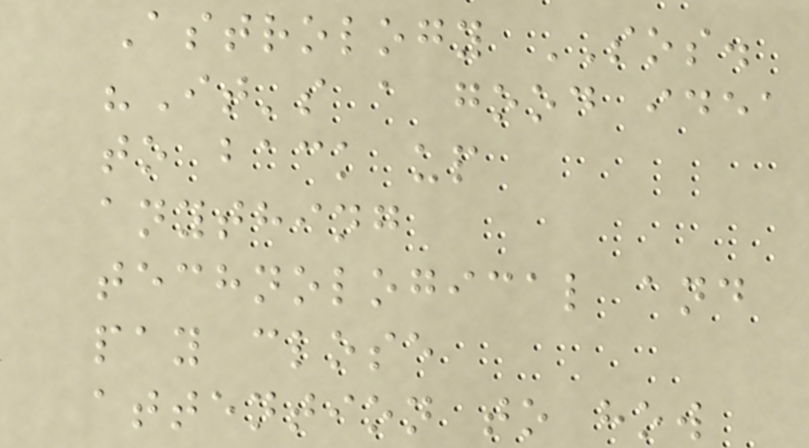Astrology SOS.
"It's a good idea
to back up
anything
technological and
pay close
attention to how
